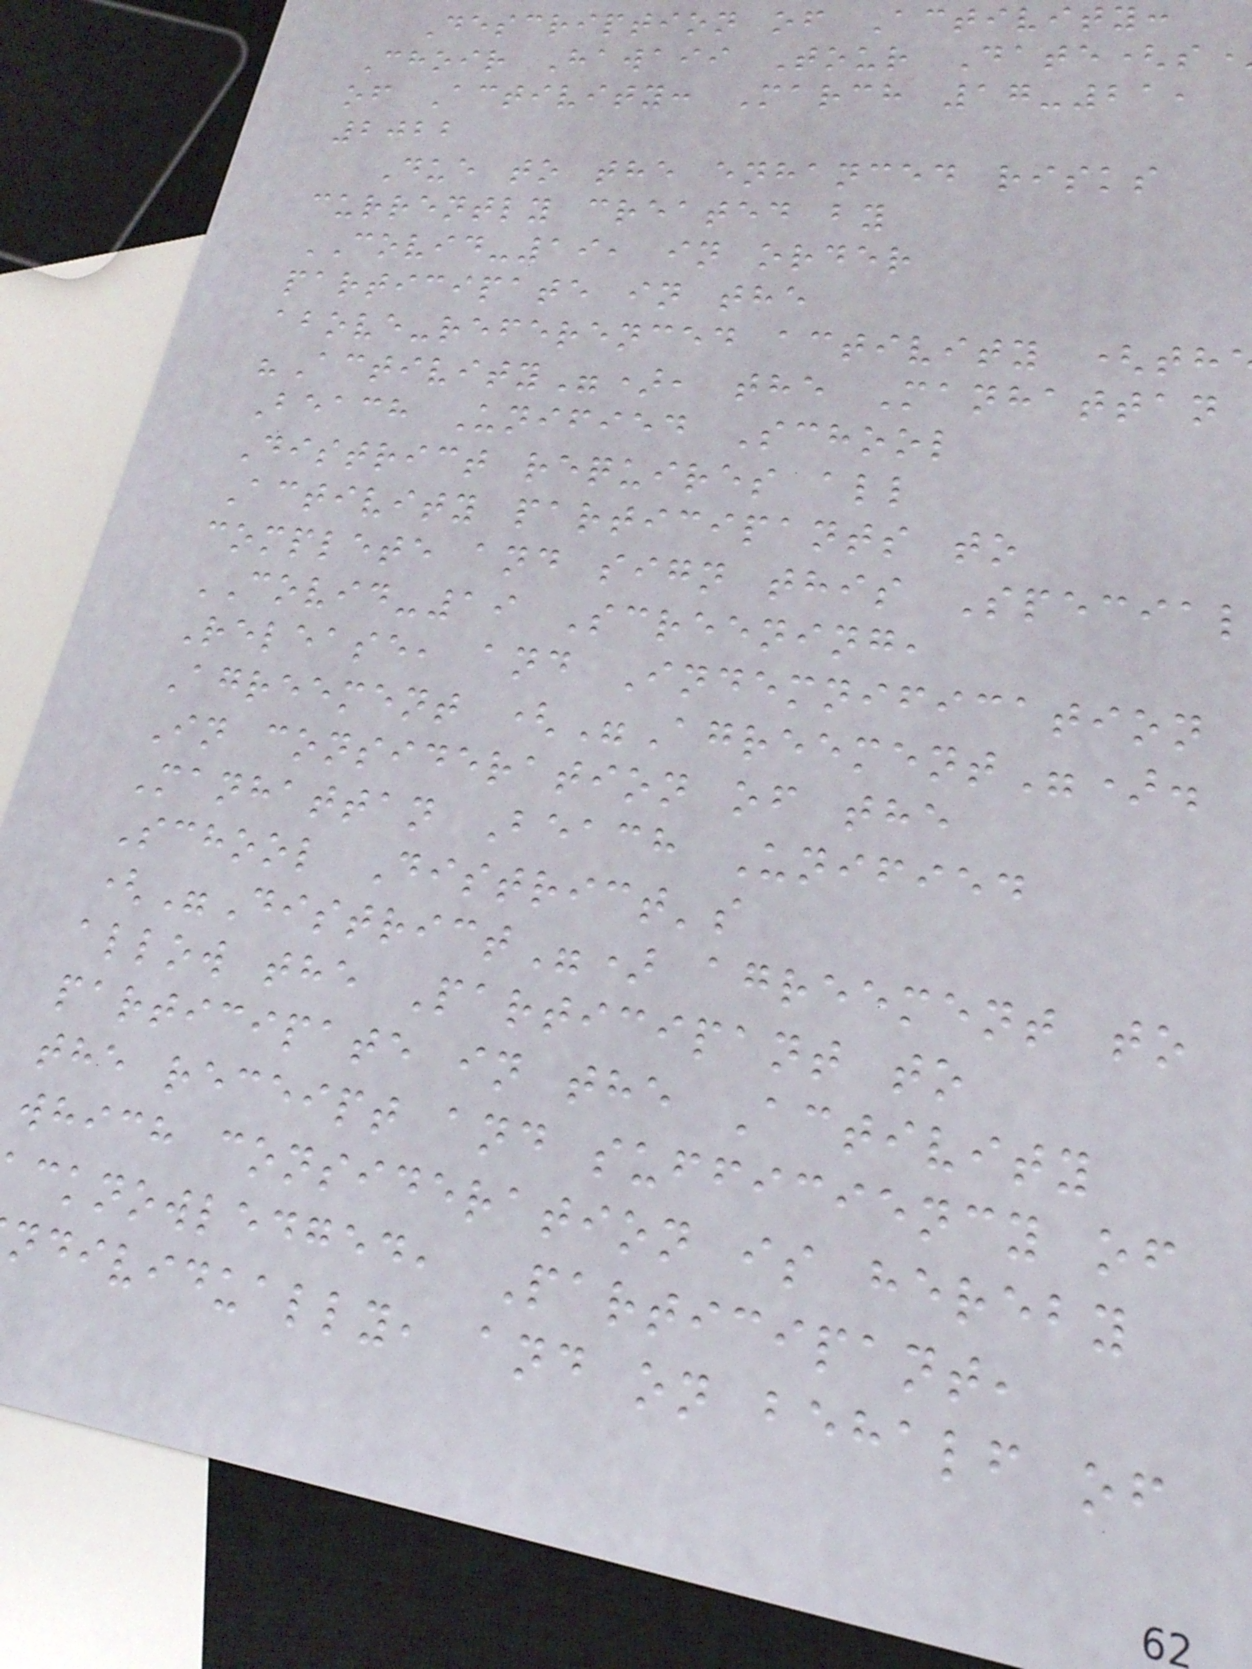Description of Activity:
Choir Hawaii Tour Date(s
of Activity: March 17-21,
2022
Due to the enhanced risks
currently created by
COVID-19, in order
participate in the
above-referenced activity (th
"Activity"), the Manhattan
Beach Unified School
District requires all
Activity participants to
complete and sign this Special
COVID-19 Screening,
Release, and Indemnification
Agreement ("Agreement").
In consideration of the
Manhattan Beach Unified
School District's
("District") agreement to
allow the Participant to
participate in the Activity
the receipt and sufficiency of
which consideration is hereby
cknowledged, Participant,
ndividually, and on behalf of
